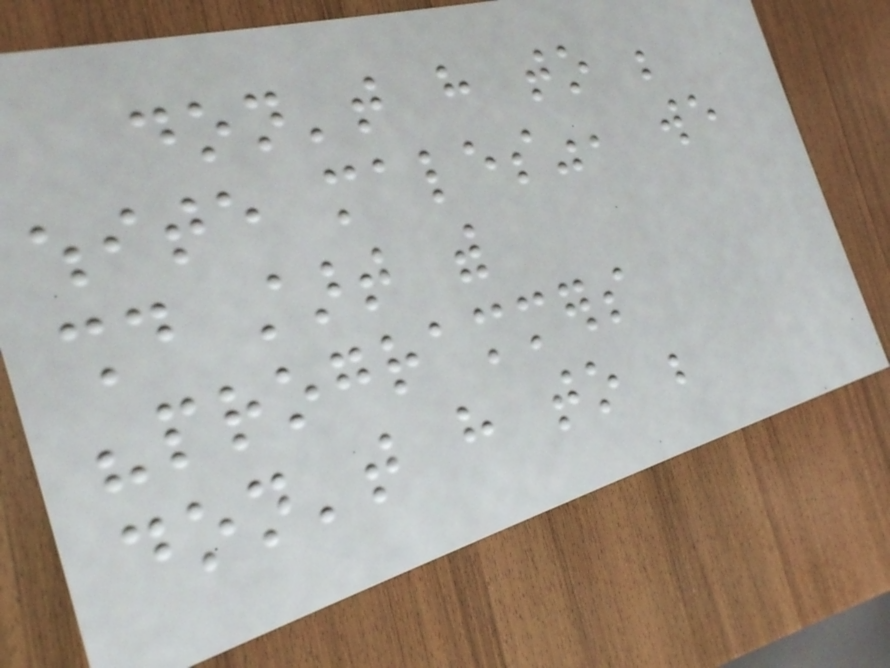don't have to be
white males", we
should start with
"programmers
don't have to be
